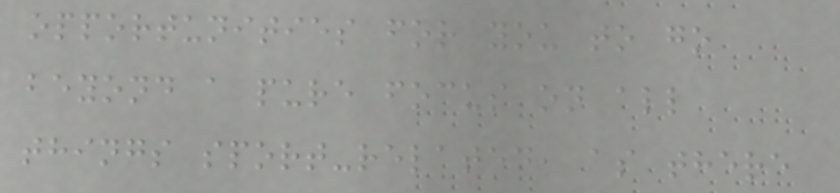opportunities for you to go
beyond a pure focus on all
things sport-related, as there
